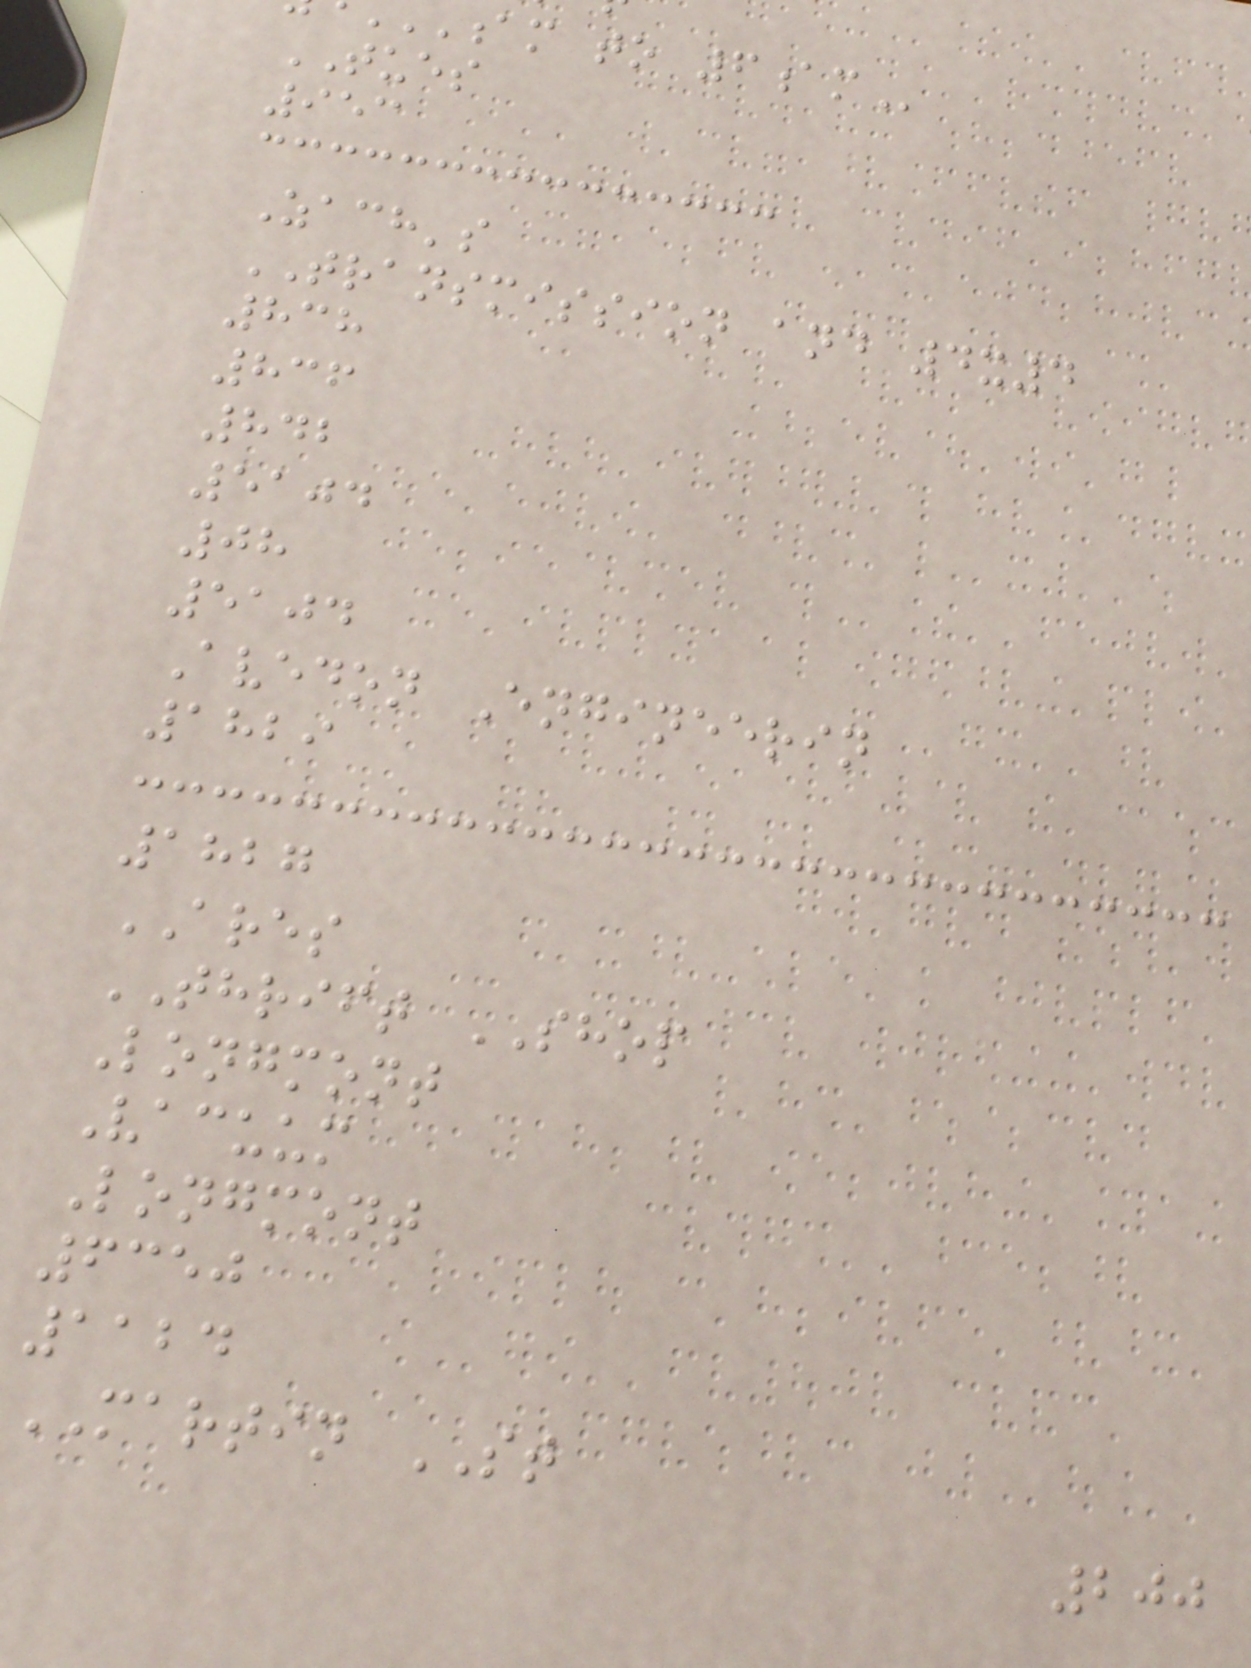am to
TUES
953
Zach's
TRANSMISSION and 4x4
838
836
842
5104
08
5104
Avedon Engineerin
1829
1827
ARES
THRIFT SHOP
Longmont
Vacuum
Longmont
6350
1124
MARTIN ST
200
